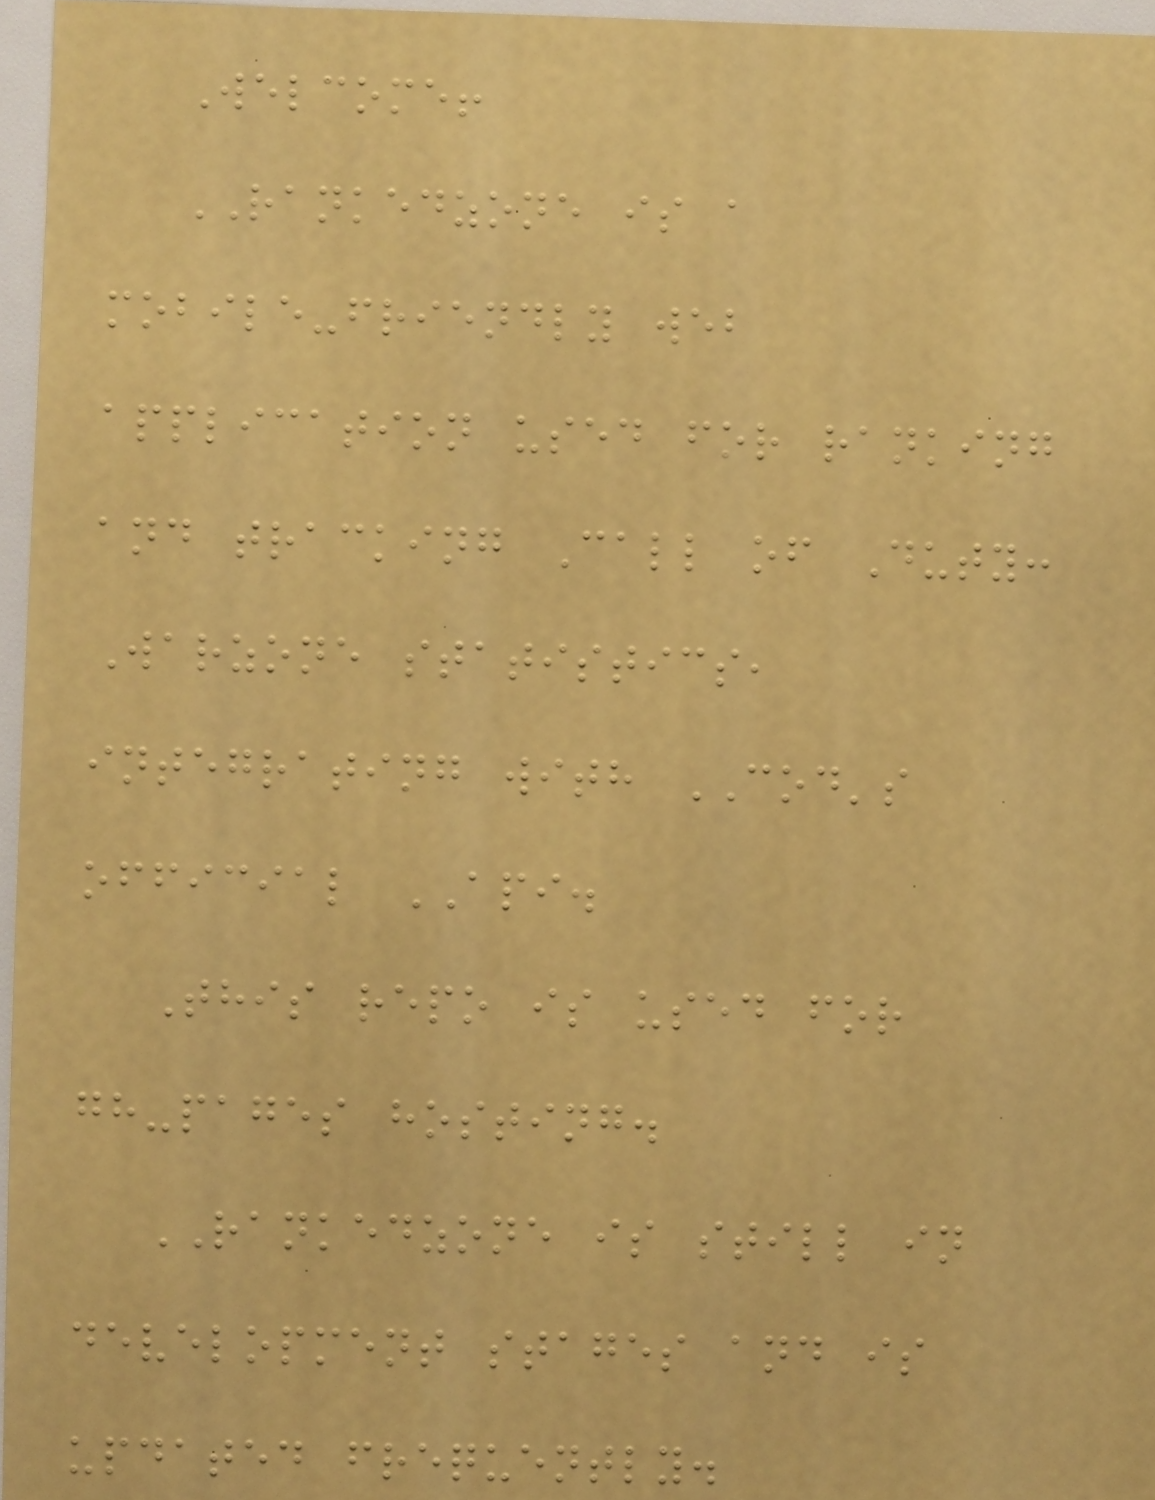Welcome!
RANKEDZONE is a
mobile-friendly web
application used for ranking
and tracking Call of Duty:
Warzone statistics,
integrating with COD's
official API.
This repo is used for
gh-pages hosting.
RANKEDZONE is still in
development stages and is
updated frequently.
